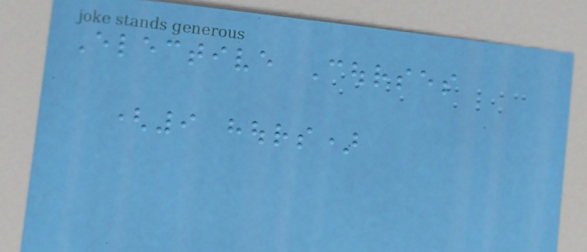Elective Courses
(9 hours)
